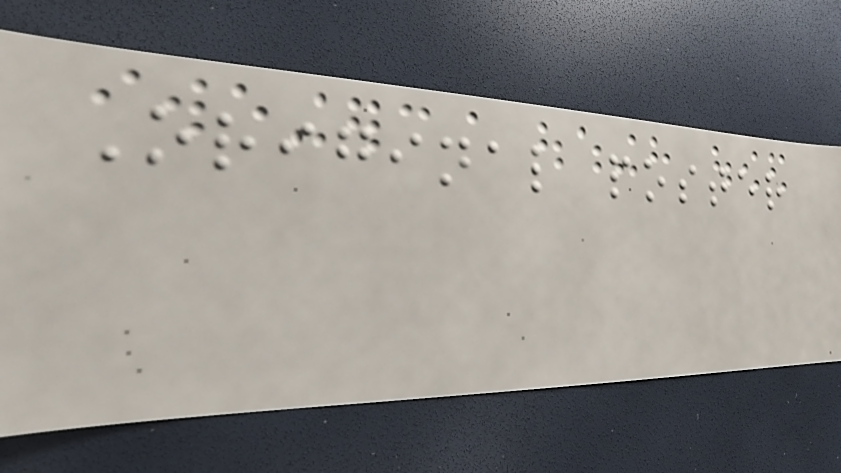Original poster
